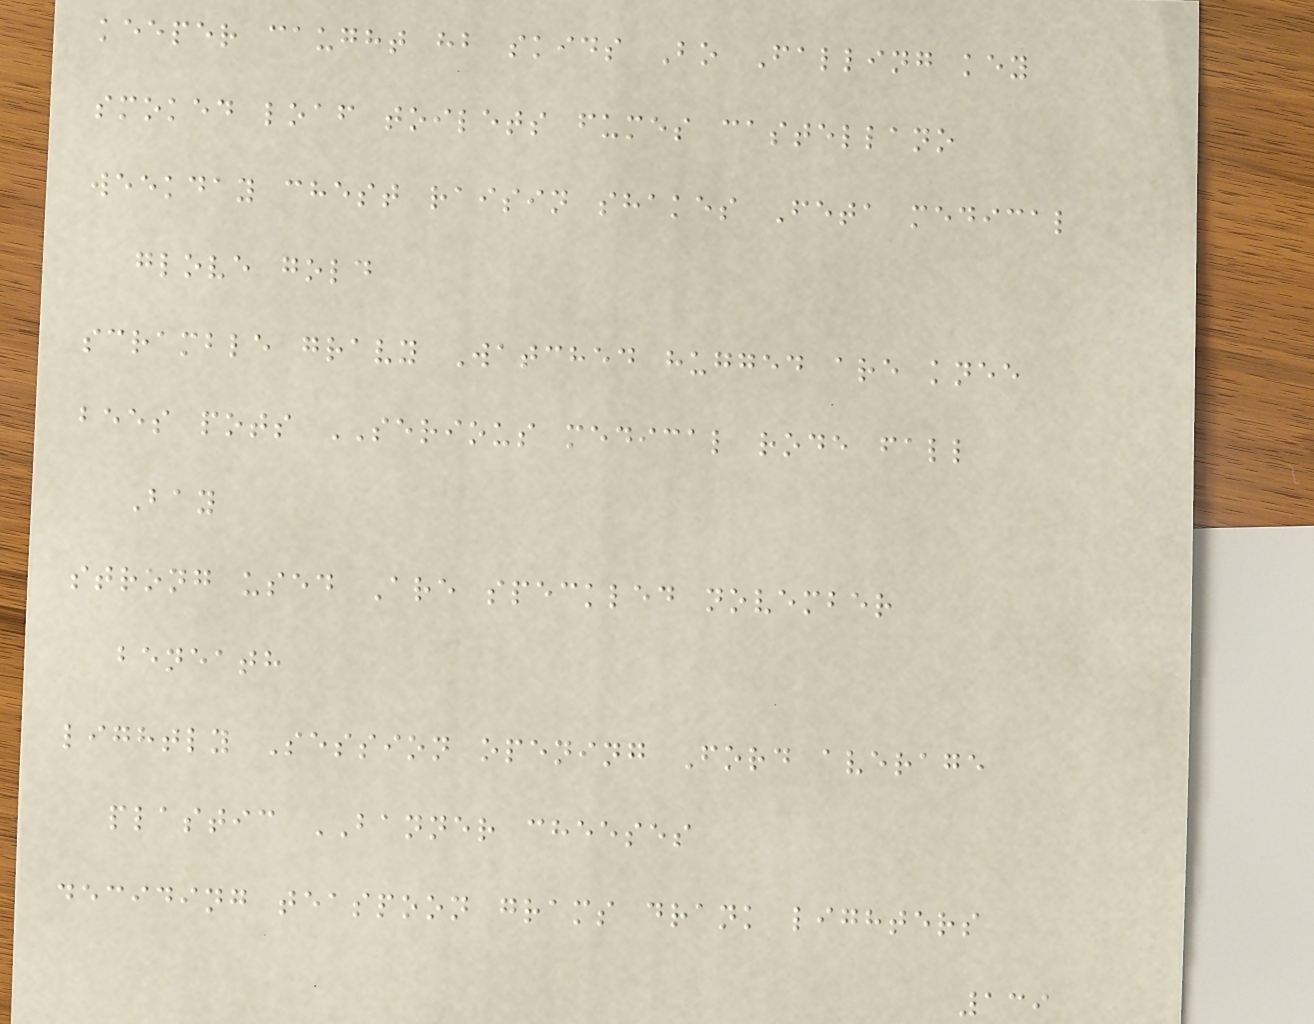keeper caught hb skids Bo Falling key
smoked loaf toilets fumes castellano
weekday chest raisin shakes Feta medical
glove gold
scramble gravy Watched hugged are knee
bees pots SERIOUS medical rode fall
Bay
strong used Are speckled november
beneath
lightly Session opening Ford average
plastic BANNER cheeses
deciding teaspoon grams drank lighters
139
